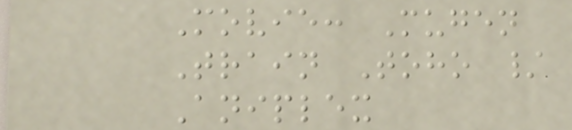Movie: Mugen
Train Toho /
Aniplex
